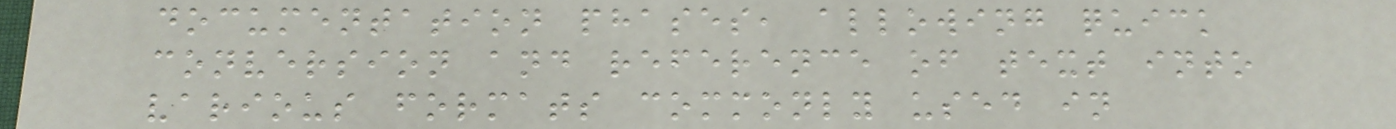documentation phases, allowing quick
conversion and reference of text into
various formats commonly used in
